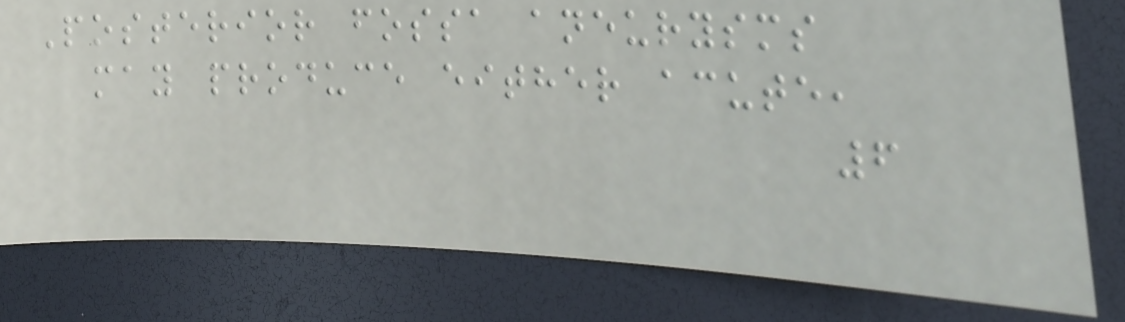Posterior fossa aneurysms
may produce either acute,
6
